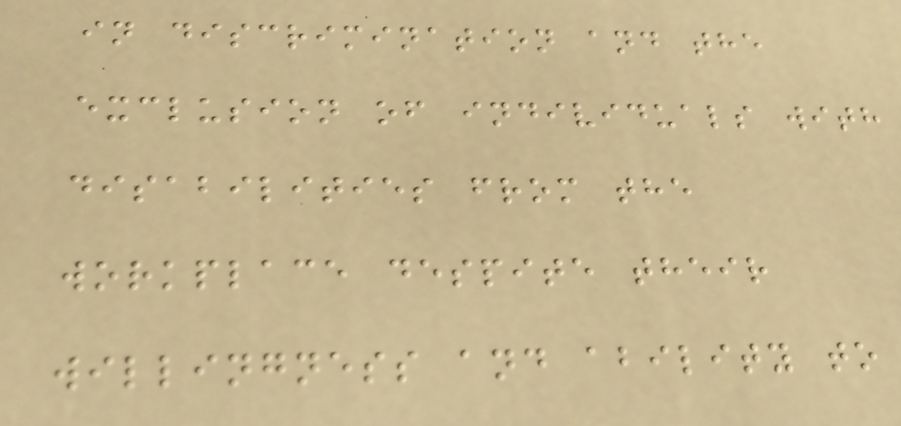in discrimination and the
exclusion of individuals with
disabilities from the
workplace despite their
willingness and ability to
